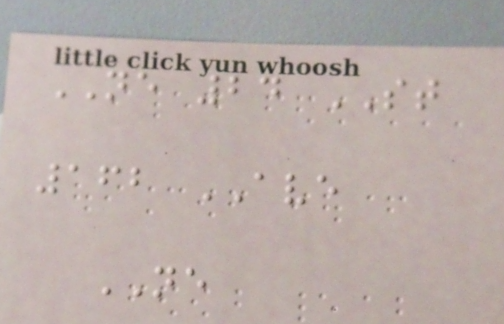NE 24 ST
162 AVE
NE
